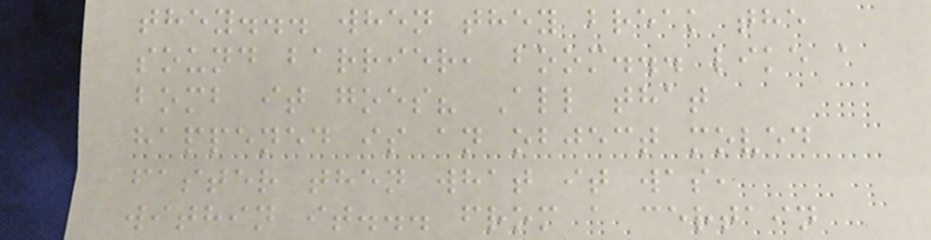they... when they break the
sound barrier, boom... like a
bomb it goes? All that
happened is an object moved
faster then what it was,
within it... from a certain
